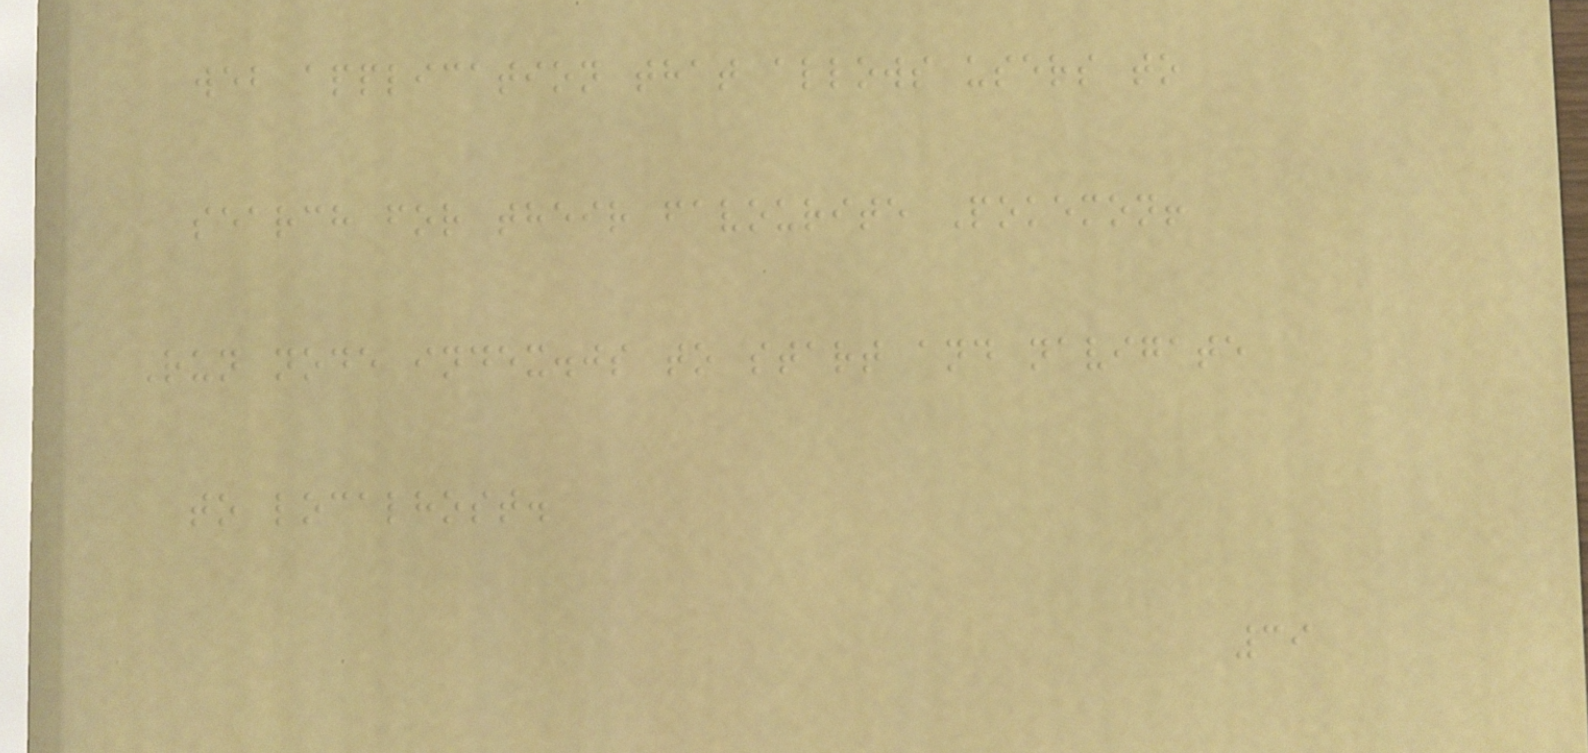web application that allows users to
search for their favourite Pokemon!
Run node index.js to start and navigate
to localhost.
39
